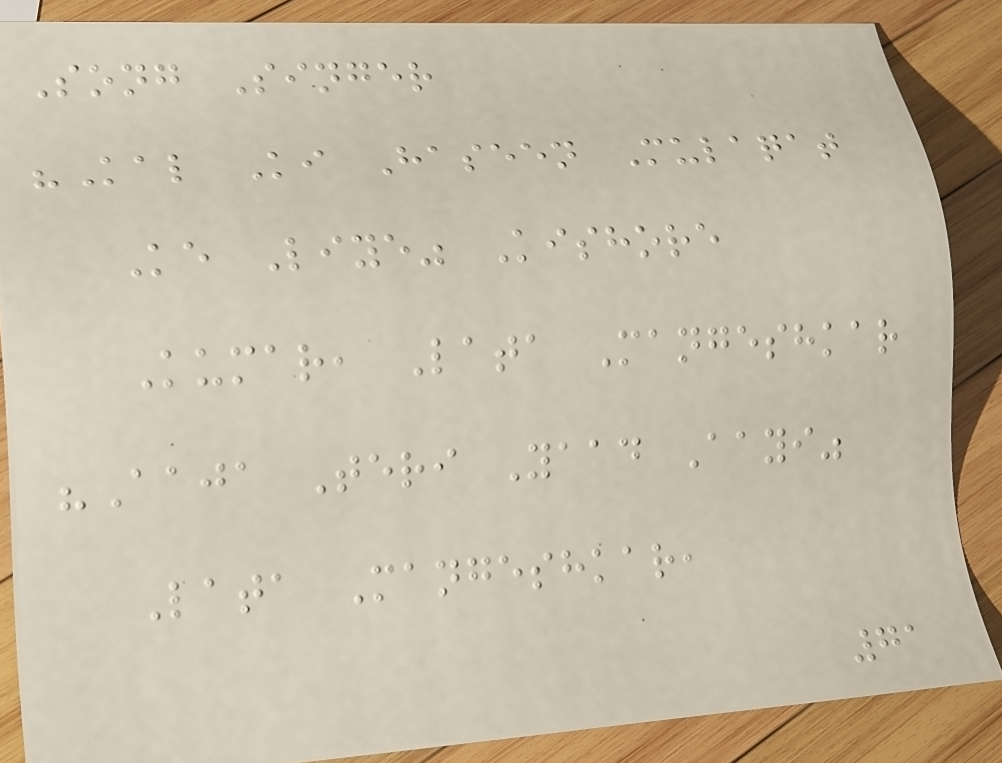Song Singer
"Kal Ki Haseen Mulaqat
Ke Liye" Kishore
Kumar, Lata Mangeshkar
"Aaja Teri Yaad Aayi"
Lata Mangeshkar,
71
